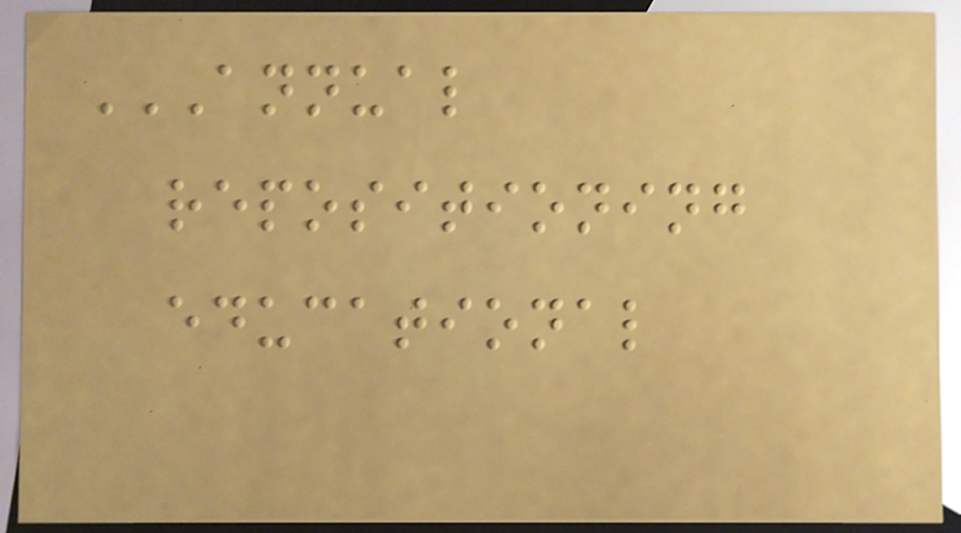ANNUAL
REPOSITIONING
EDUCATIONAL
